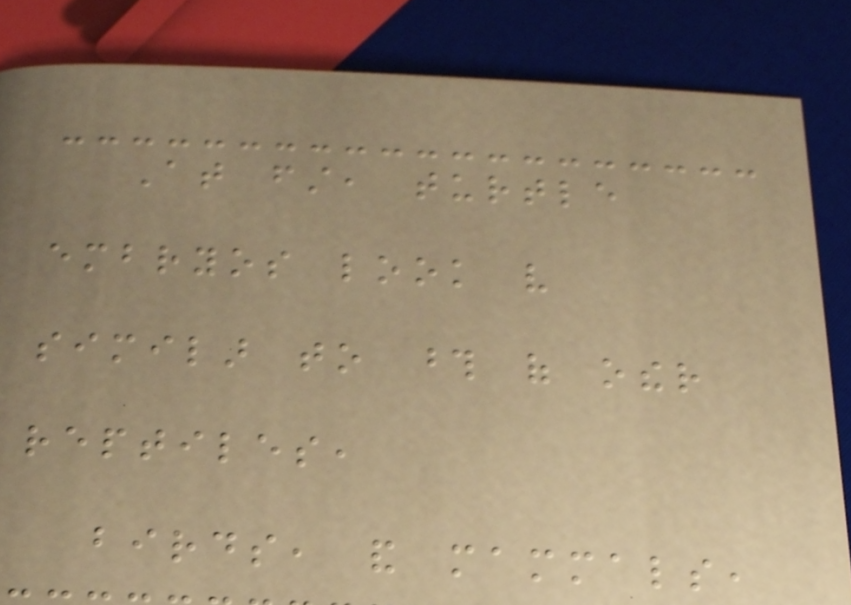At first, turtle
embryos look very
similar to those of other
reptiles,
birds, and mammals,
